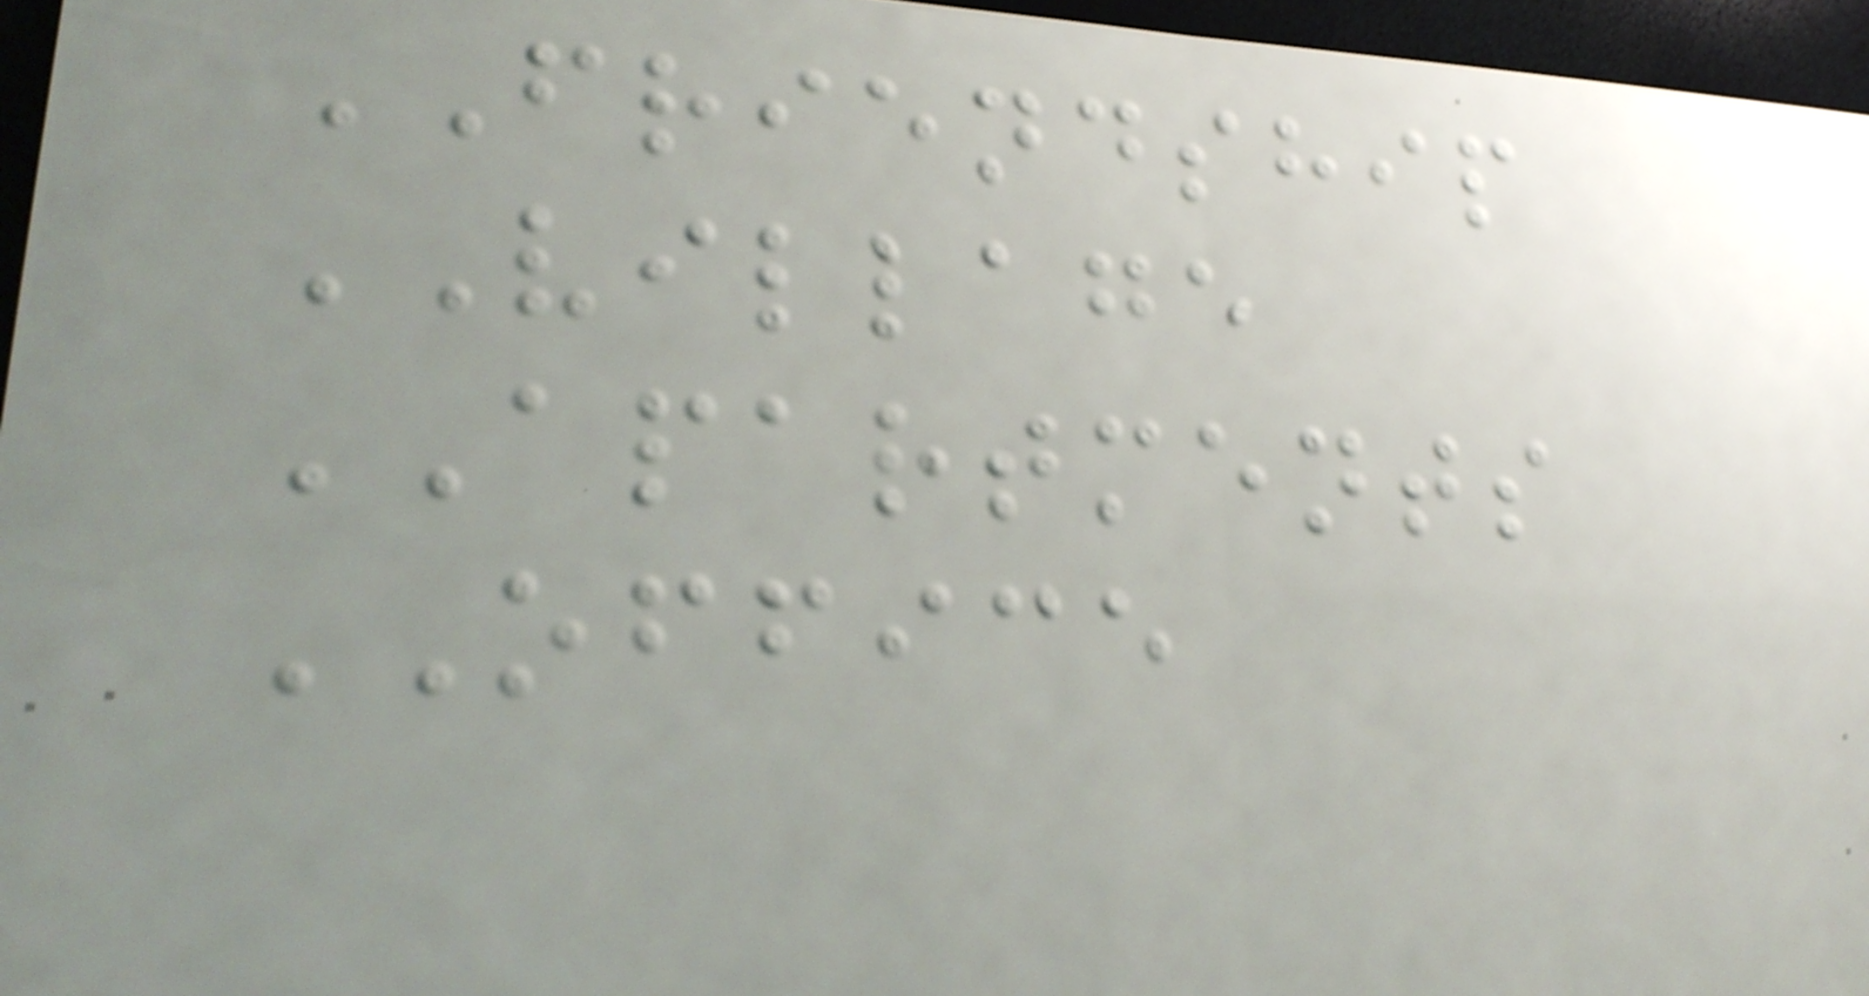FRIENDSHIP
VILLAGE
APARTMENTS
OFFICE
